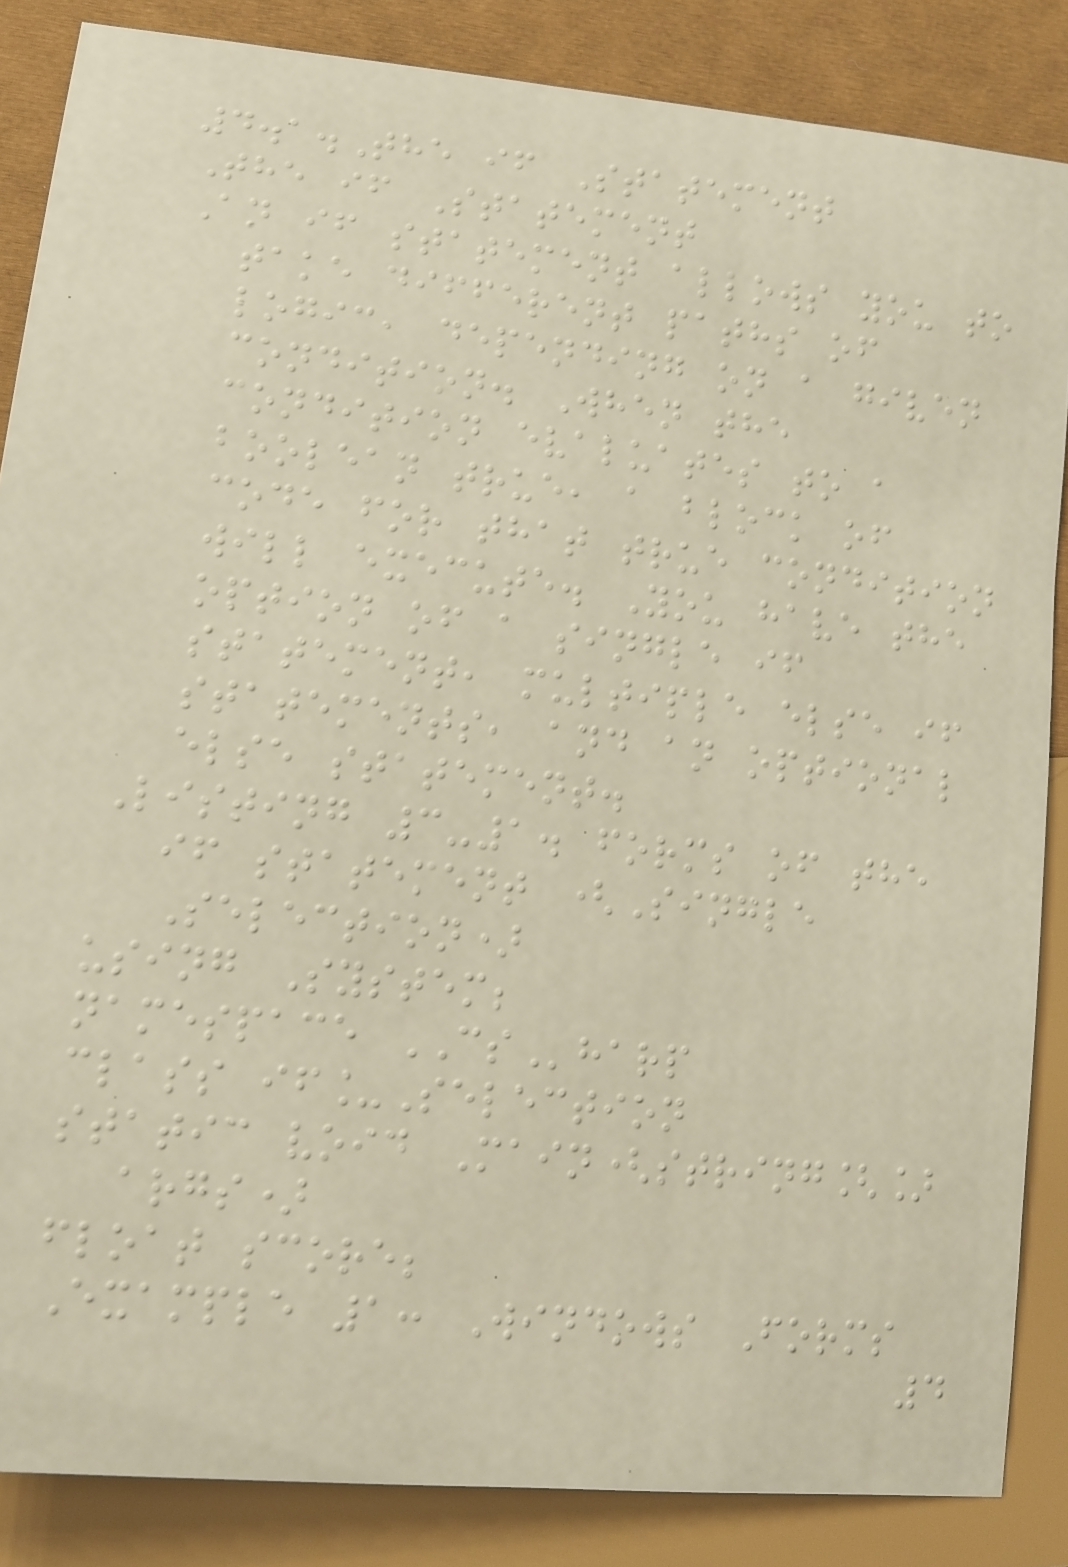4.1.The if Statement
The if Statement
An if statement allows you to
take different paths of
logic, depending on a given
condition. When the
condition evaluates to a
boolean true, a block of
code for that true condition
will execute. You have the
option of a single if
statement, multiple else if
statements, and an optional
else statement.
Listing 3-1. forms of the
if statement (Single
Selection)
using System;
namespace CSharp
class if_Selection
static void Main(string[]
args)
float score;
Example 1: Windows Forms
4
